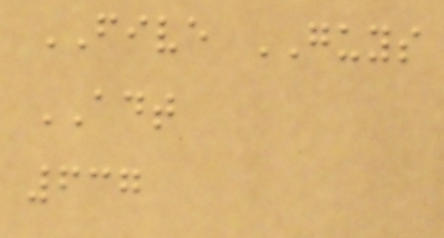FIVE GUYS
ADT
637
